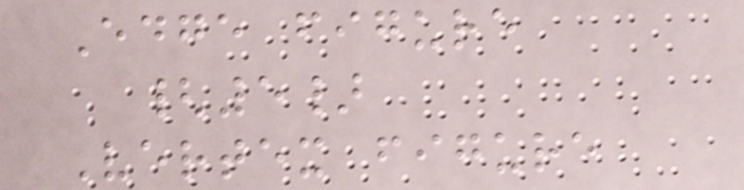Edge figure
{5}
Vertex figure
